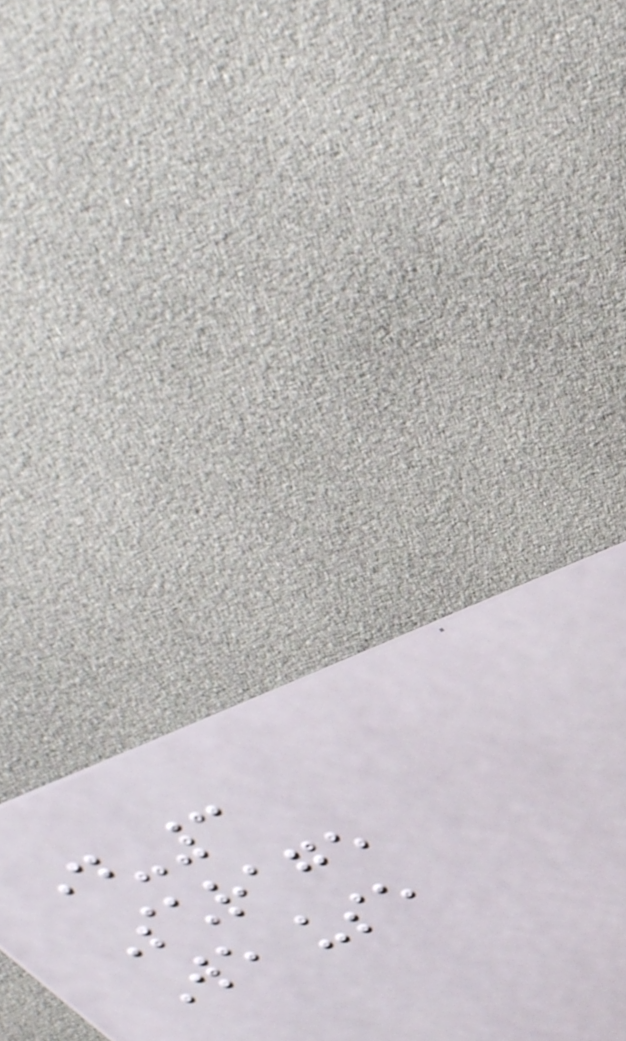day-3
Schrage
We use
